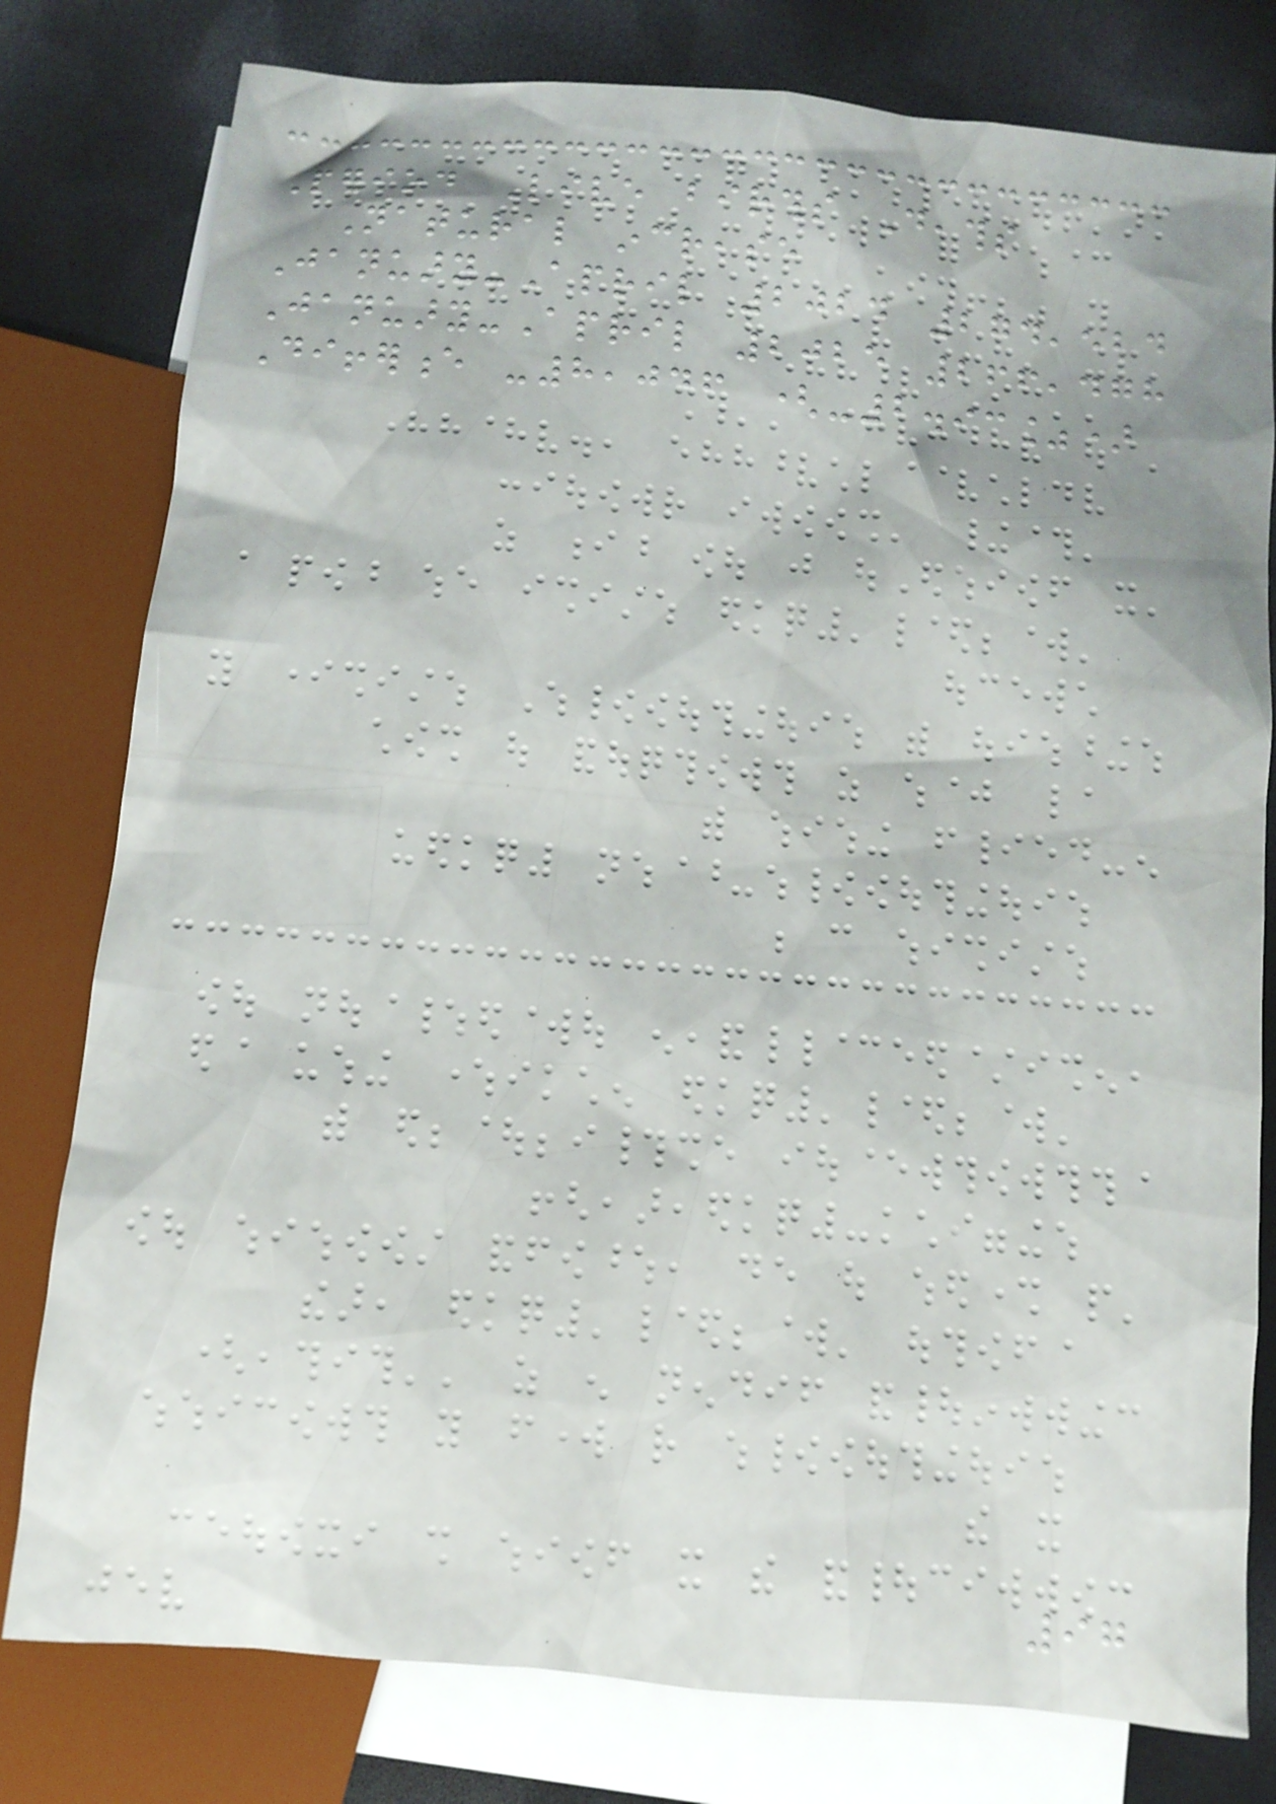Period Live births Deaths
Natural increase
January-April 2024 274,524
January-April 2025 266,478
Difference -8,046 (-2.93%)
97
